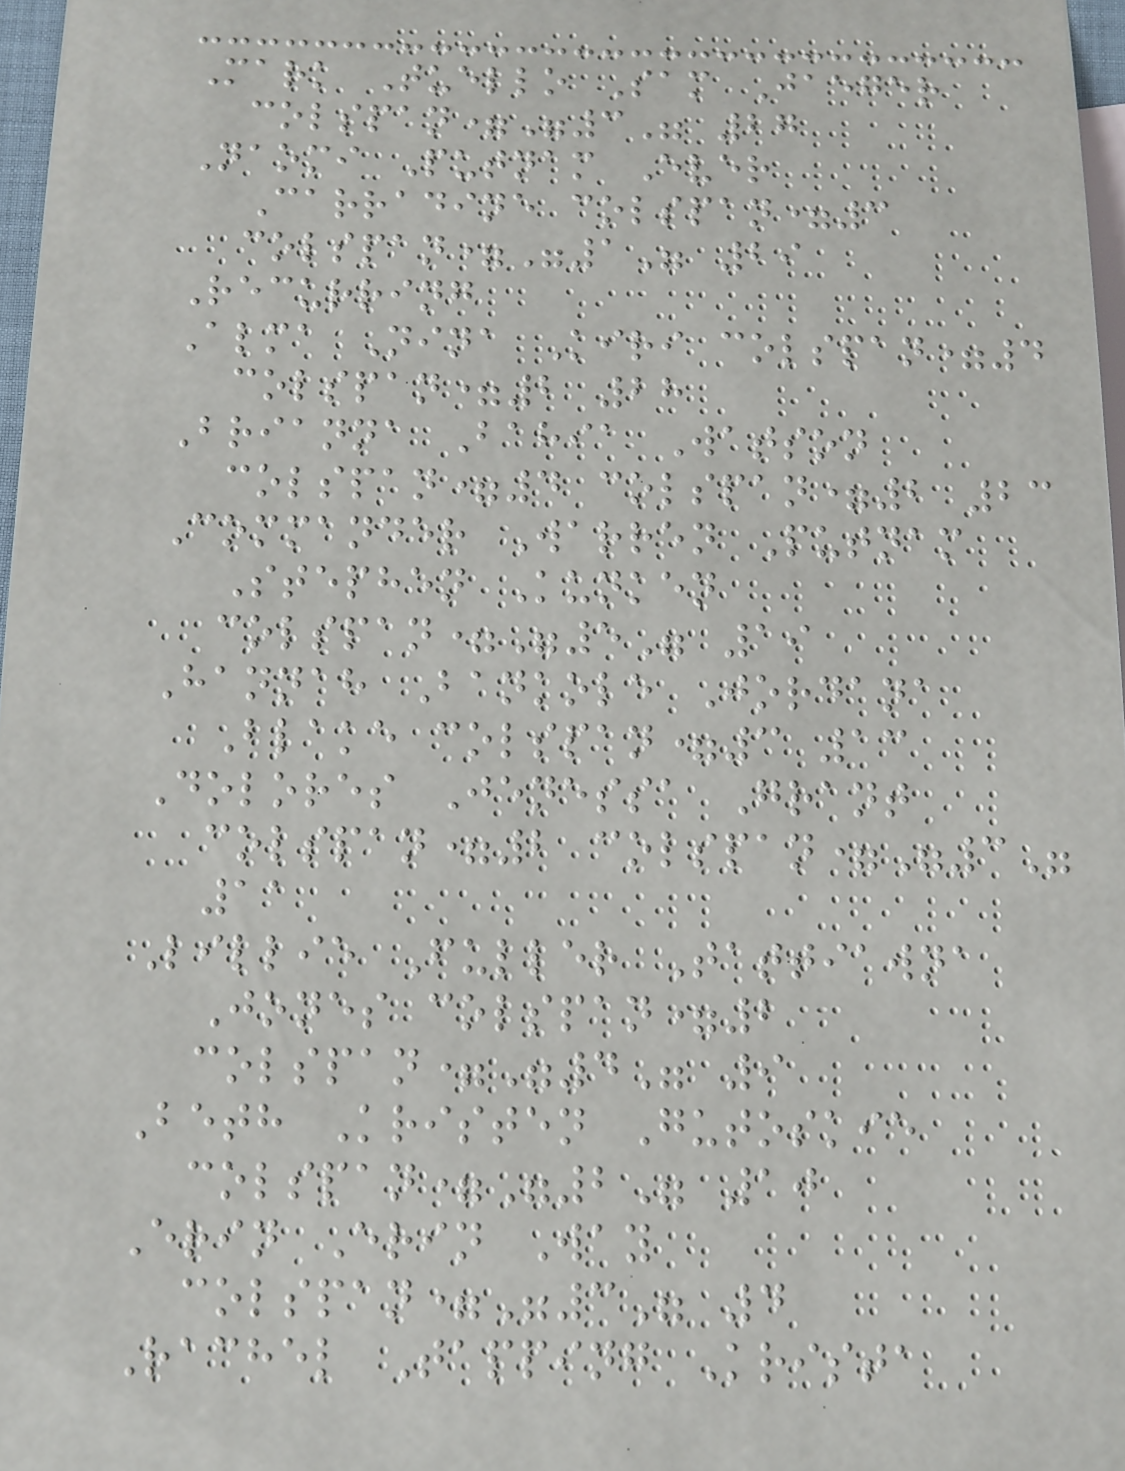Mark Tuello Sam Jaeger
colspan="3" 27
Naomi Putnam Ever
Carradine colspan=3
colspan="1" 29
Recurring
Alma Nina Kiri colspan=4
colspan=2 28
Brianna Bahia Watson
colspan=4 colspan=2 23
Commander Warren Putnam
Stephen Kunken
colspan="5" 19
Hannah Bankole Jordana
Blake colspan=3 13
Dolores Jenessa Grant
colspan=2 colspan="3"
11
Lillie Fuller Tattiawna
Jones colspan=2
colspan="4" 9
Beth Kristen Gutoskie
colspan="2" 10
Erin Erin Way
colspan="3" 4
Rachel Tapping Krista
